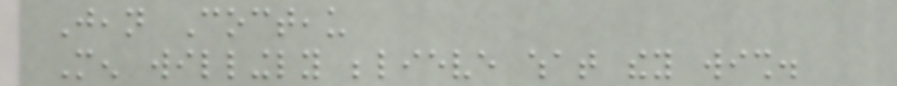Jean Cocteau
Men willingly believe what they wish.
